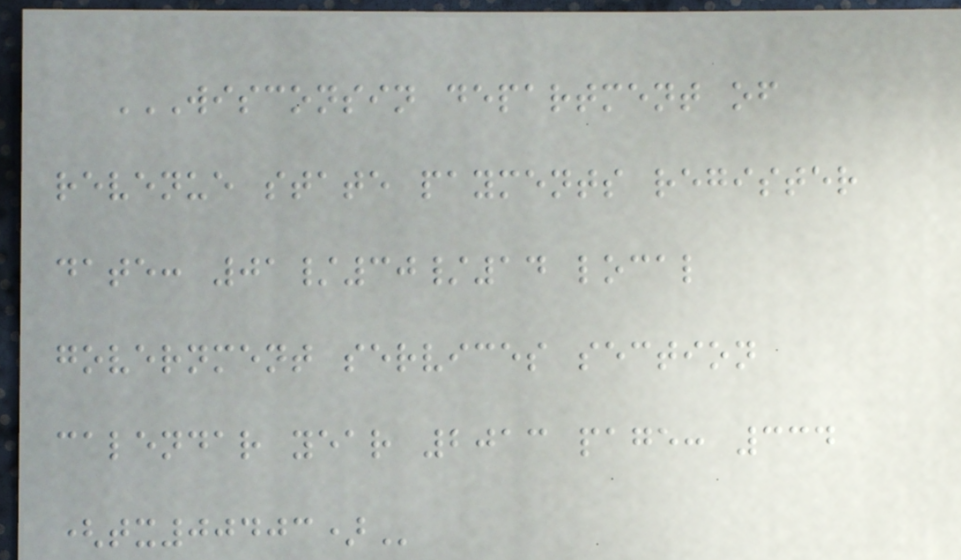WISCONSIN DEPARTMENT OF
REVENUE STATE PAYMENTS REGISTER
DATE: 01/30/14 LOCAL
GOVERNMENT SERVICES SECTION
CALENDAR YEAR 2013 PAGE: 334
(TX00403)
